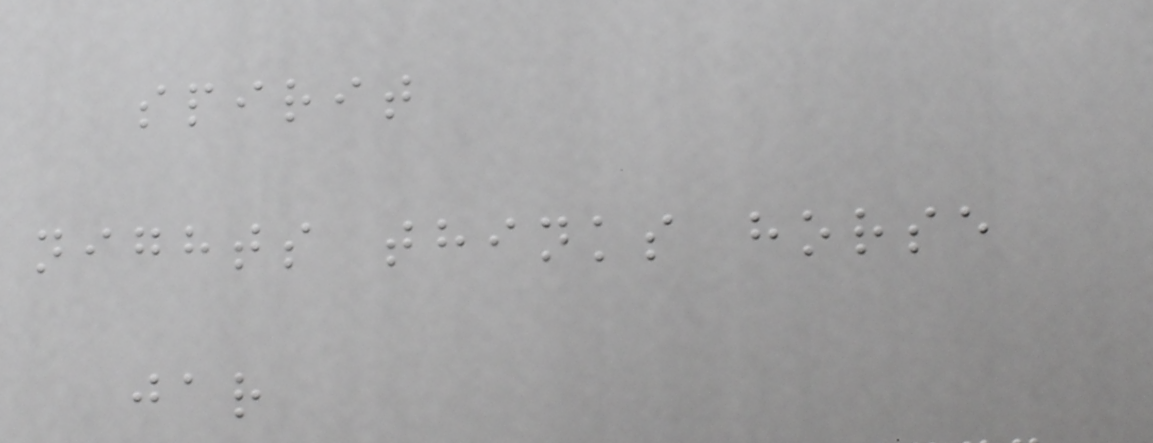spirit
nights thinks horse
jar
